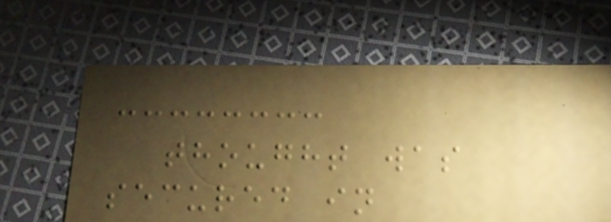thought was
secured in
